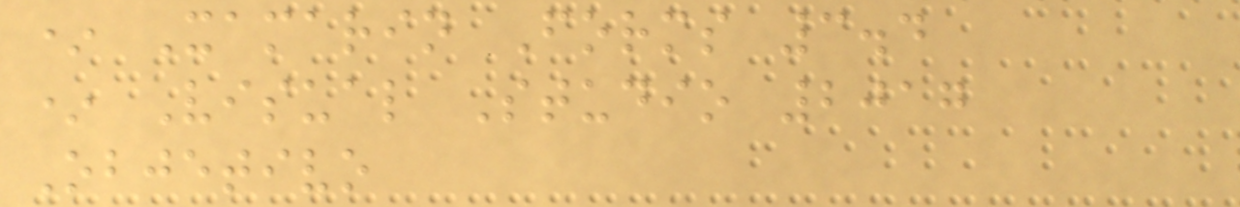* Xamarin Forms 3.4
* Visual Studio 2017
Objetivo
